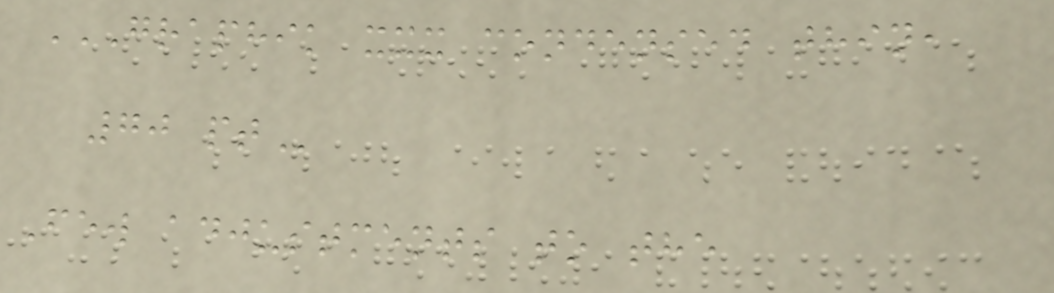GRAPHIK XXX CONDENSED THIN,
70 PT
Few adjustments to the
